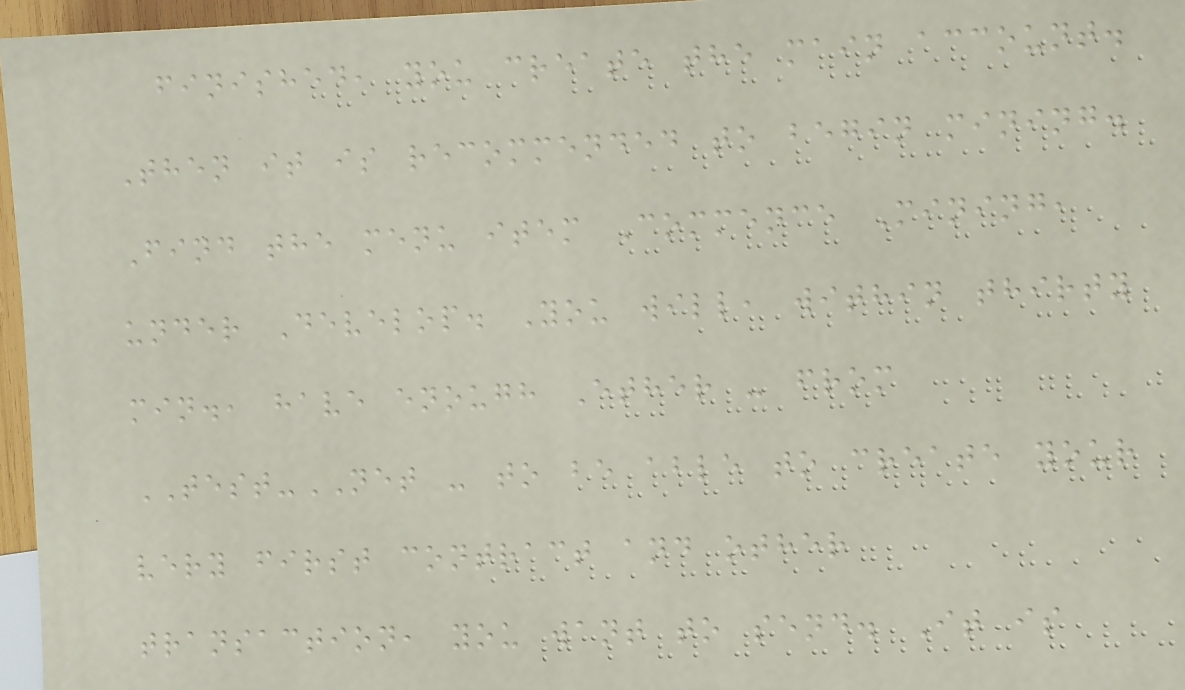finished, you create the main account.
Then it is recommended to begin mining.
Find the menu item Commence Mining,
under Develop. You will, within thirty
min., have enough Ether - from
TEST-NET - to be able to create your
very first contract and other
transaction, you want to send. It is
